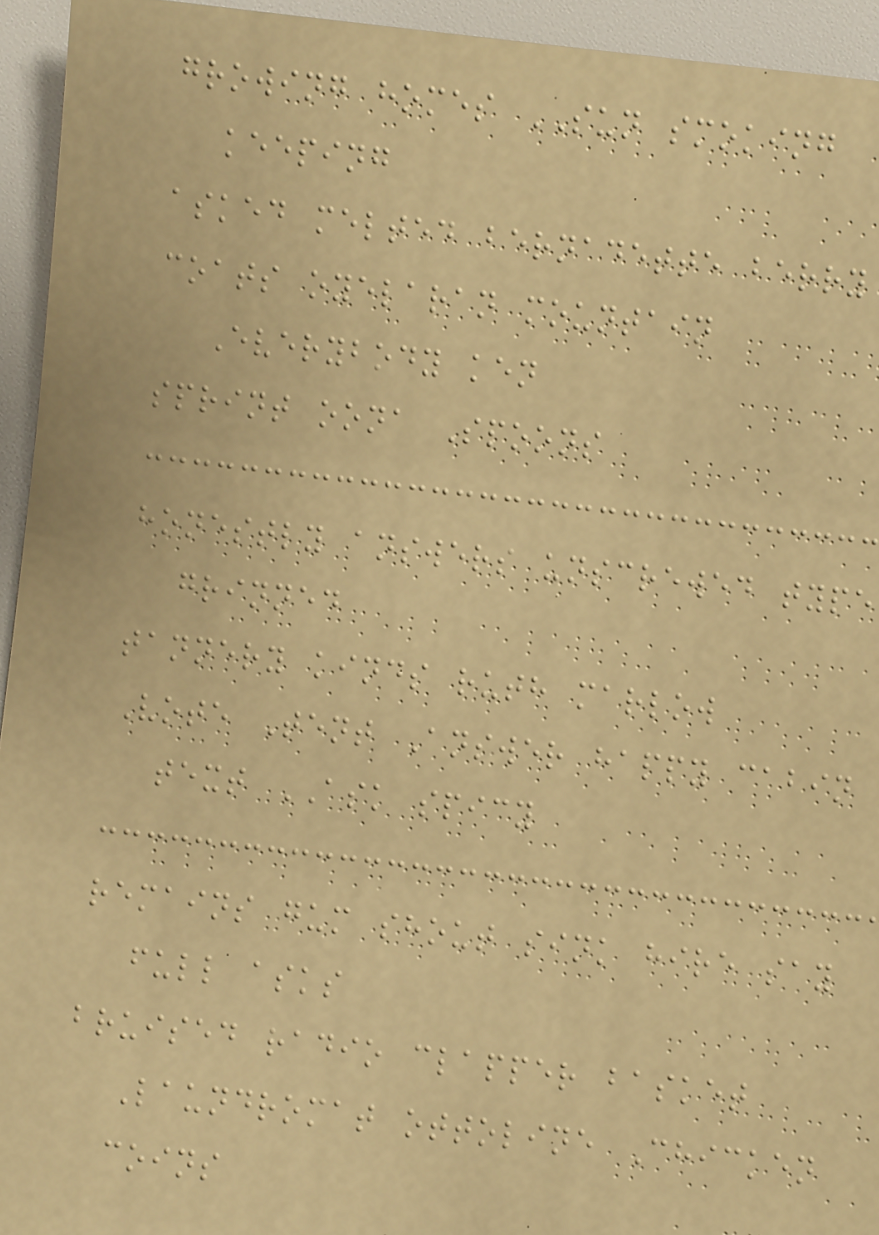growing homes SUN smoking
keeping
asked melted bernadette berry
coats oyelaran mountain
Everybody ken
sprint oona Spoons
honestly answers unscrewed type
grinned
tannery kinds ruth marlow
Vote Tent Answer happy cabin
text ASK spicy
remains gum shout sink hire say
full asks
bruised radio clapper basket
Laundromat ottoline Chicken
coins
